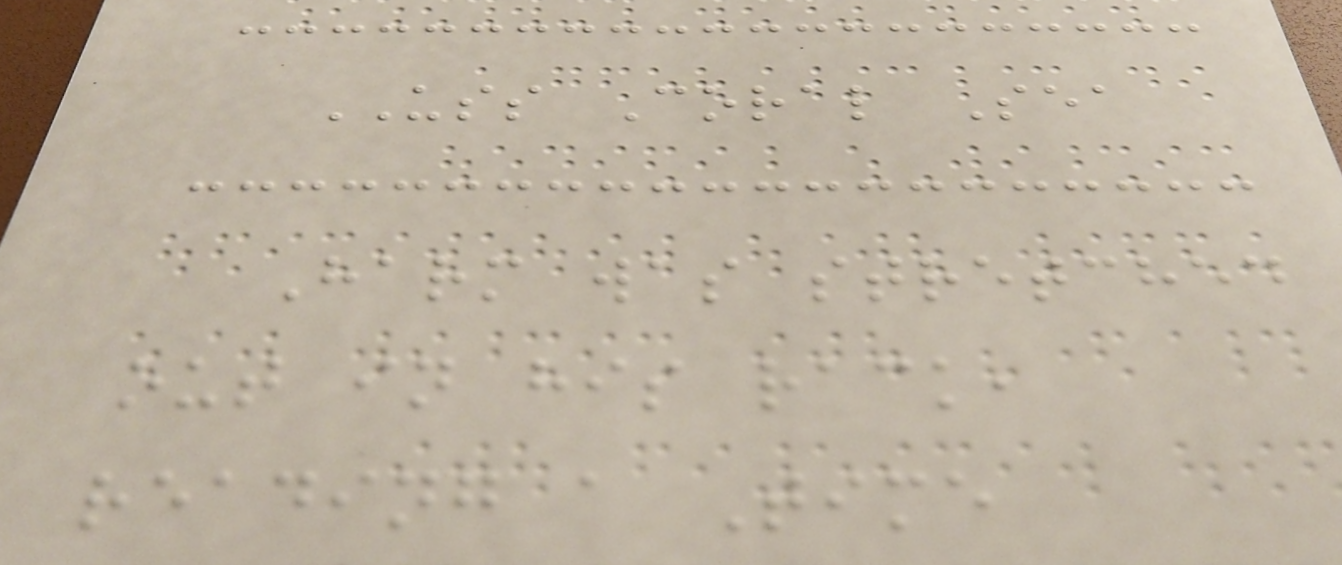USS Coral Sea
Harm was stretched
out in his rack,
reading a Time
